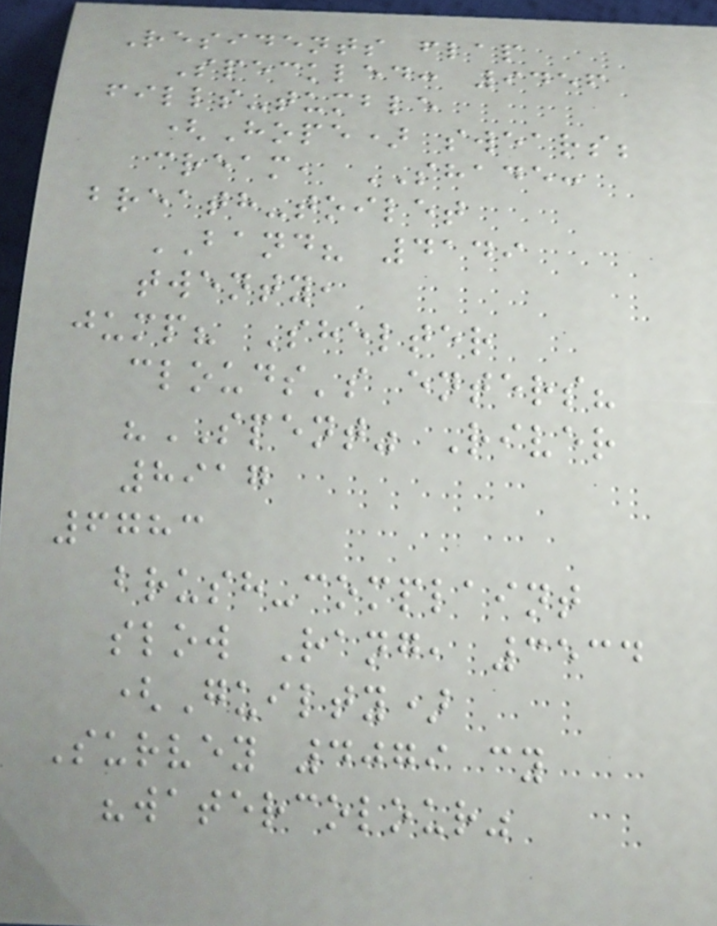Residents flap
Speckled: 9456
fills-tumble
(Hope) swears;
cream, SHADE:
breath-toilet
BAND? 4149
twenty,
jump? Shelter
clouds's enters?
"SPENT" River
8917
6783
brush-complaint
slow Rang, 3534
(Guilty)
Survey 4079 cy
"watercolour"
